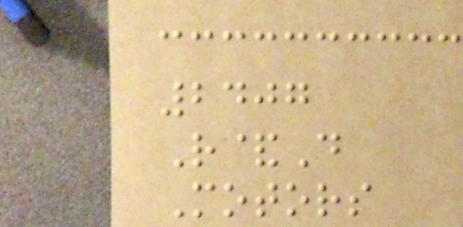2407
R&D
Motors
